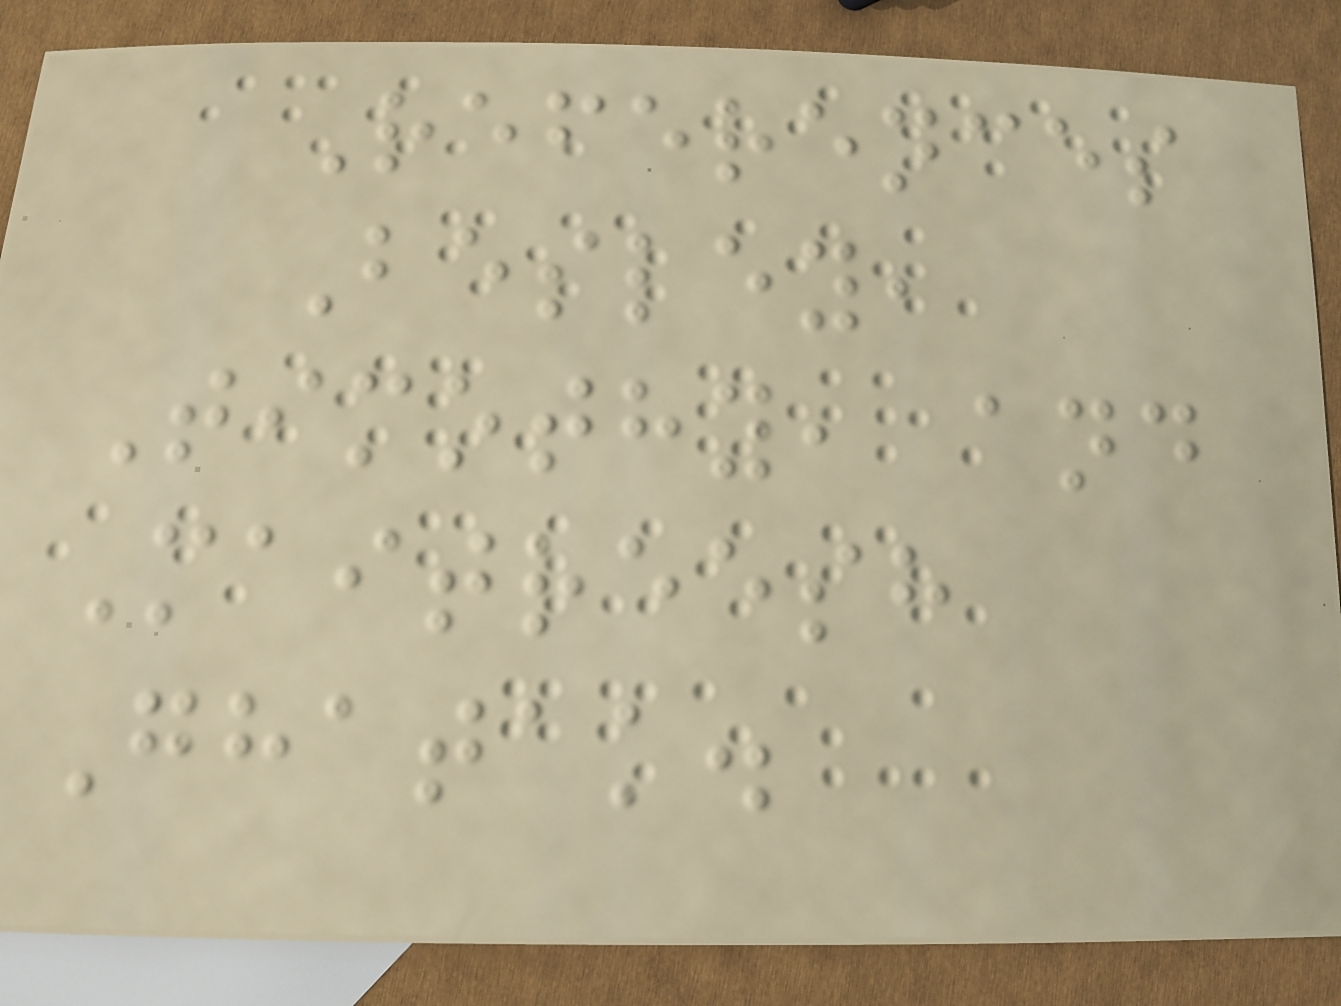References
Besley,
Timothy, and
Maitreesh
Ghatak.
